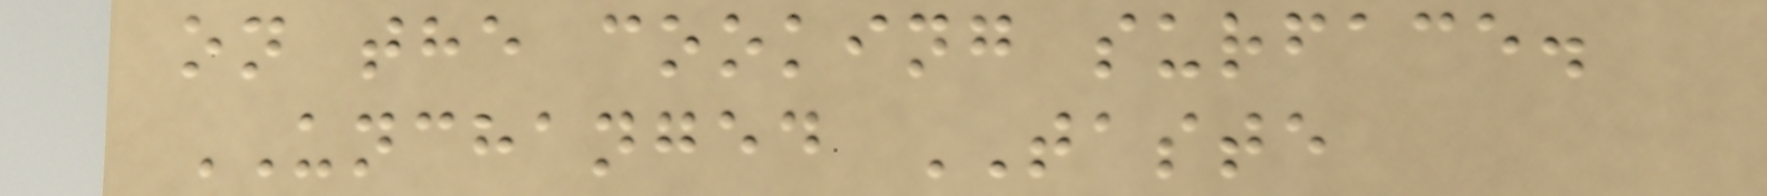on the cooking surface.
UNCHANGED TASTE
